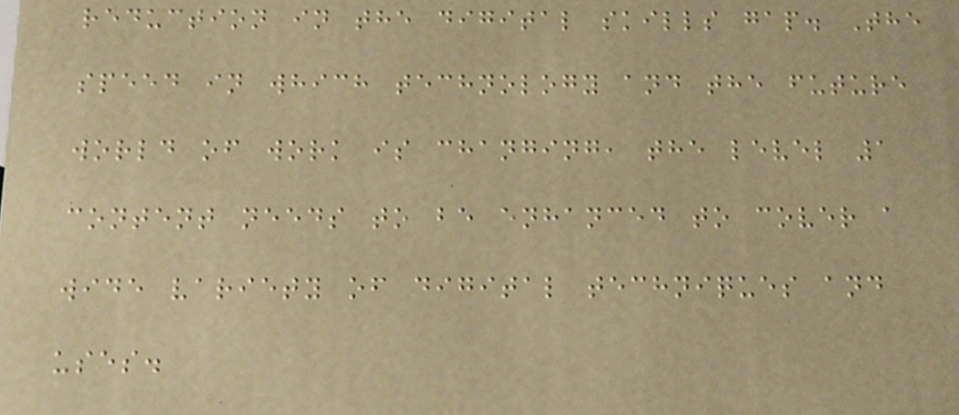reduction in the digital skills gap. The
speed in which technology and the future
world of work is changing, the level 1
content needs to be enhanced to cover a
wide variety of digital techniques and
uses.
